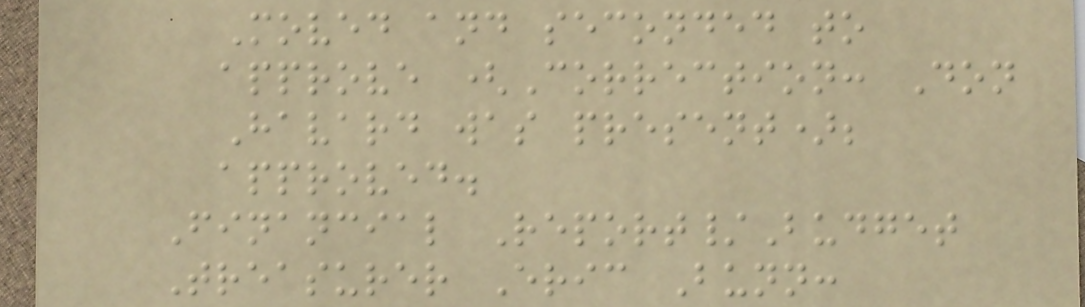Moved and seconded to
approve (Correction: Don
Havard was present);
approved.
Financial Report/Budget
Treasurer Eric Bunn:
